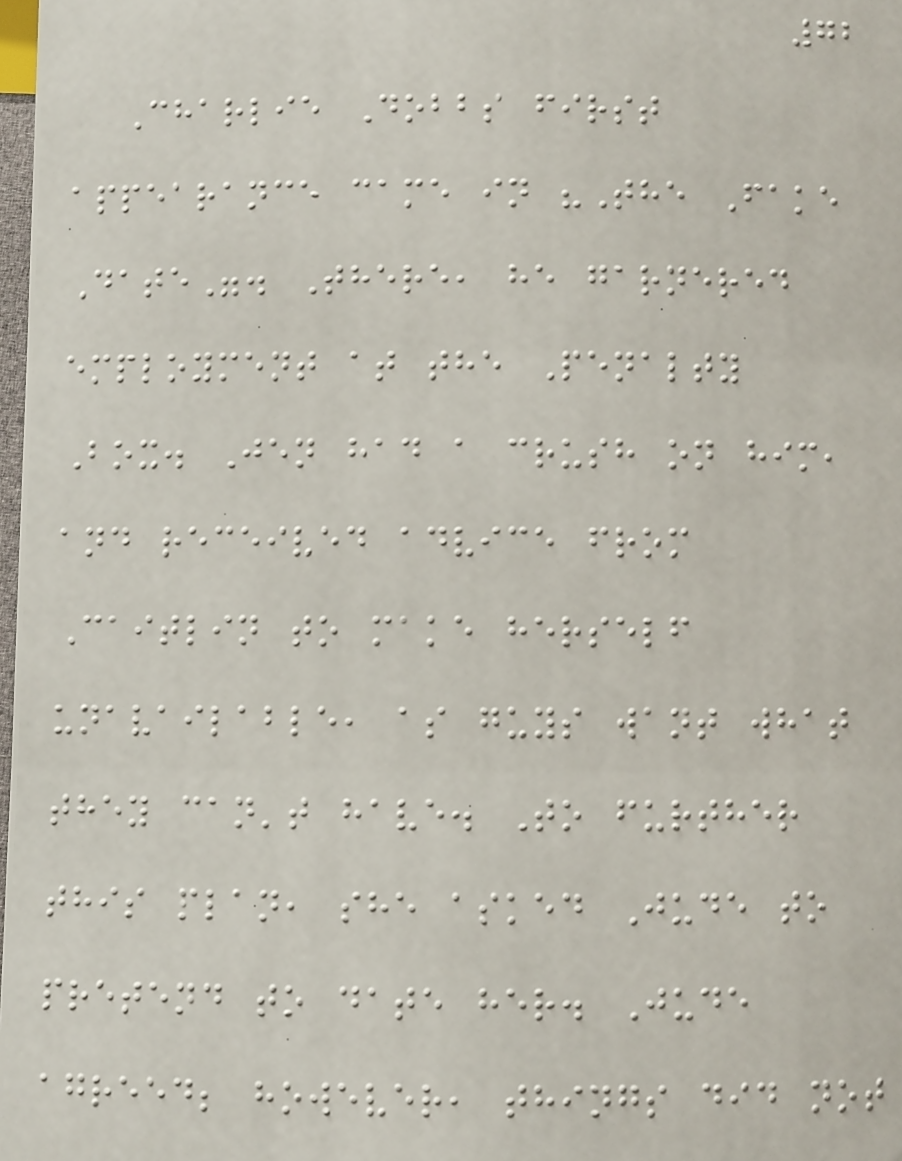72
Charlie Dobbs first
appearance came in "The Fake
Date". There, he garnered
employment at the Penalty
Box. Jen had a crush on him,
and received advice from
Caitlin to make herself
unavailable, as guys want what
they can't have. To further
this plan, she asked Jude to
pretend to date her. Jude
agreed; however, things did not
